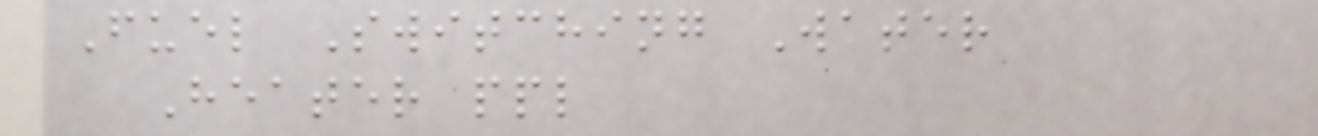Fuel Switching Water
Heater ppl
